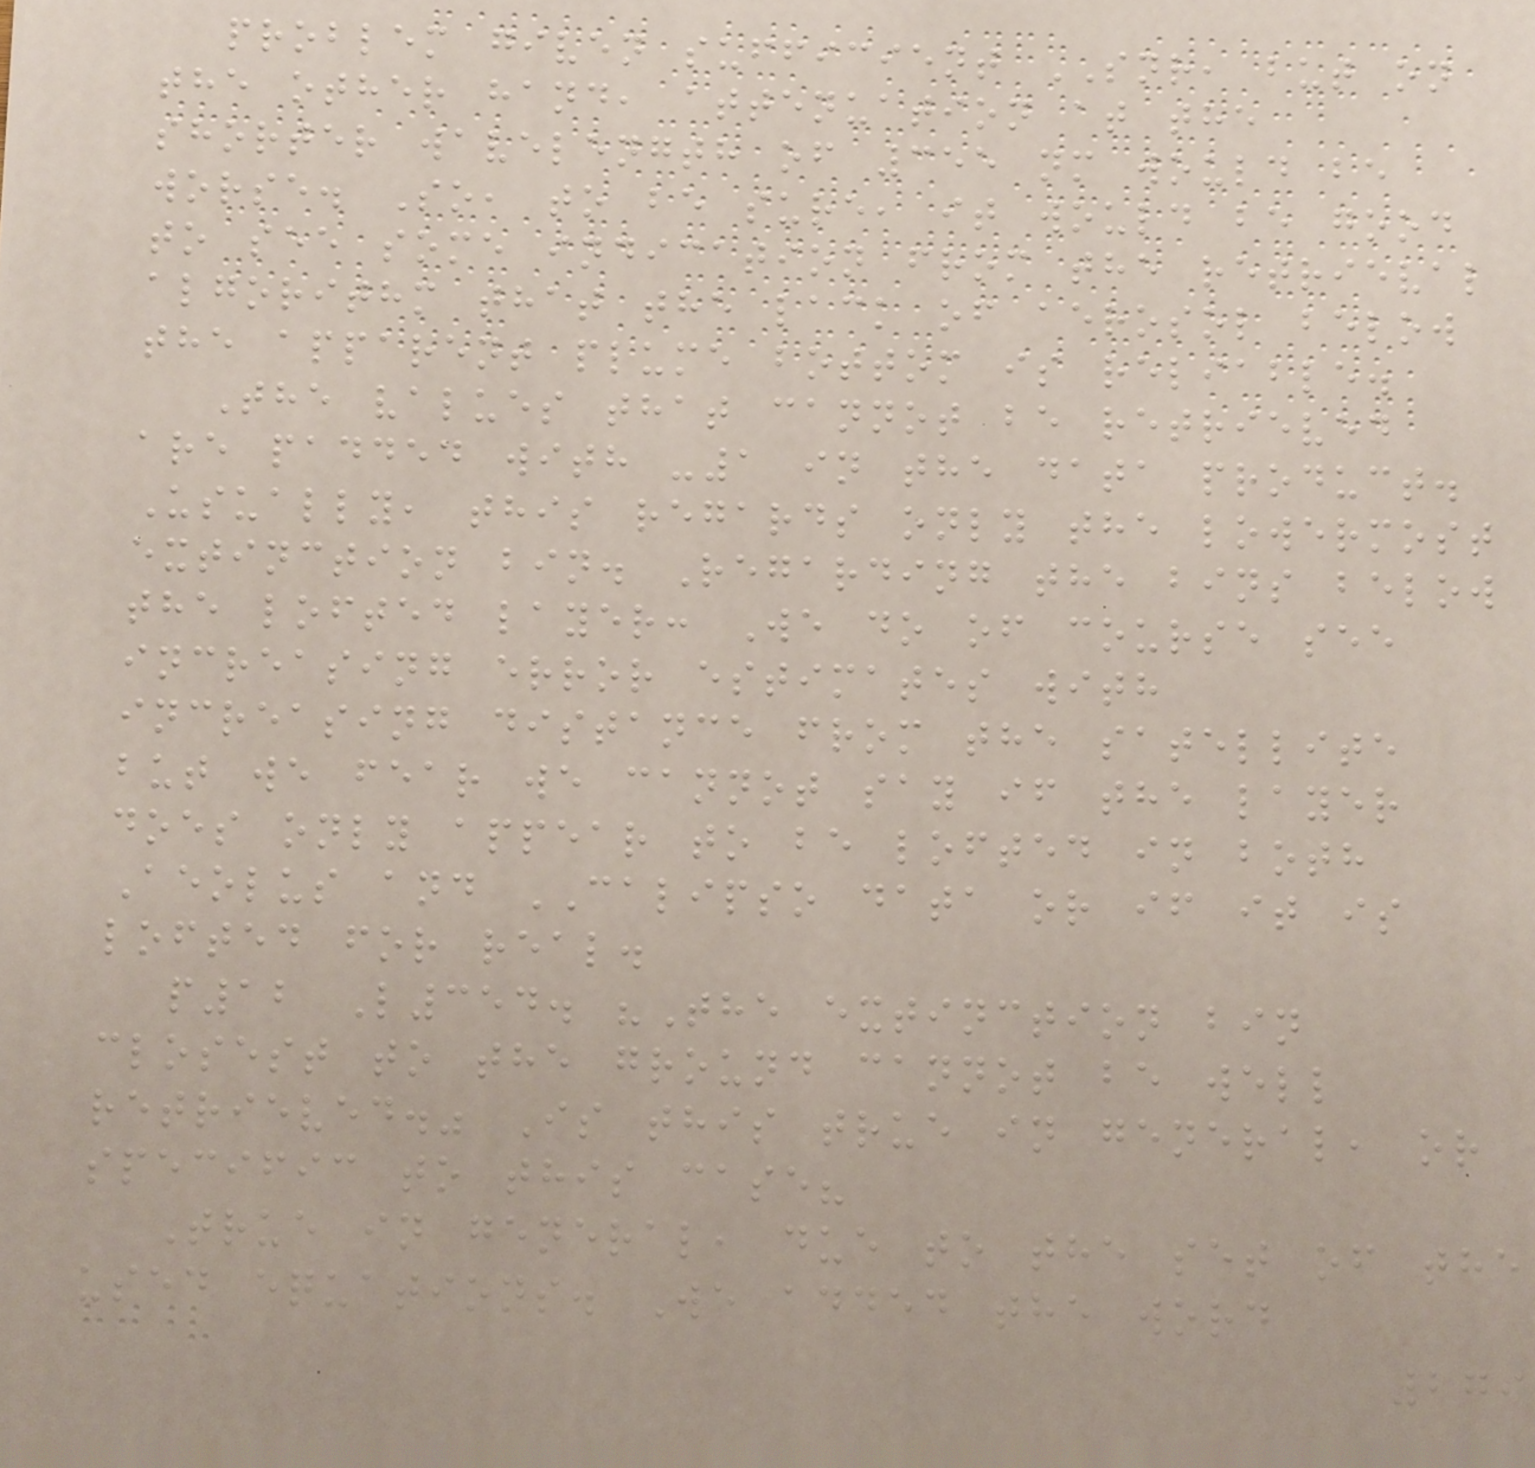problem given sufficient SNR, but on
the other hand, attenuation at the
shorter wavelength of 355 nm would be
worse. So, to be sure, it would be good
to see some indication from the retrieval
algorithm that the lack of aerosol below
the apparent plume bottom is reliable.
The values that cannot be retrieved
are padded with -1 in the data product.
Usually, this regards only the lowermost
extinction bin. Regarding the bins below
the lofted layer: We do of course see
increasing error estimates with
increasing distance from the satellite
but we fear we cannot say if the layer
does only appear to be lofted in both
Aeolus and CALIPSO data or if it is
lofted for real.
p12 L354. "The extinction bin
closest to the ground cannot be well
retrieved." Is this true in general, or
specific to this case?
True in general, due to the set of the
used equations. We added the word
279
